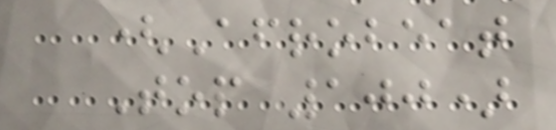(Afrobeat
Top 100)
